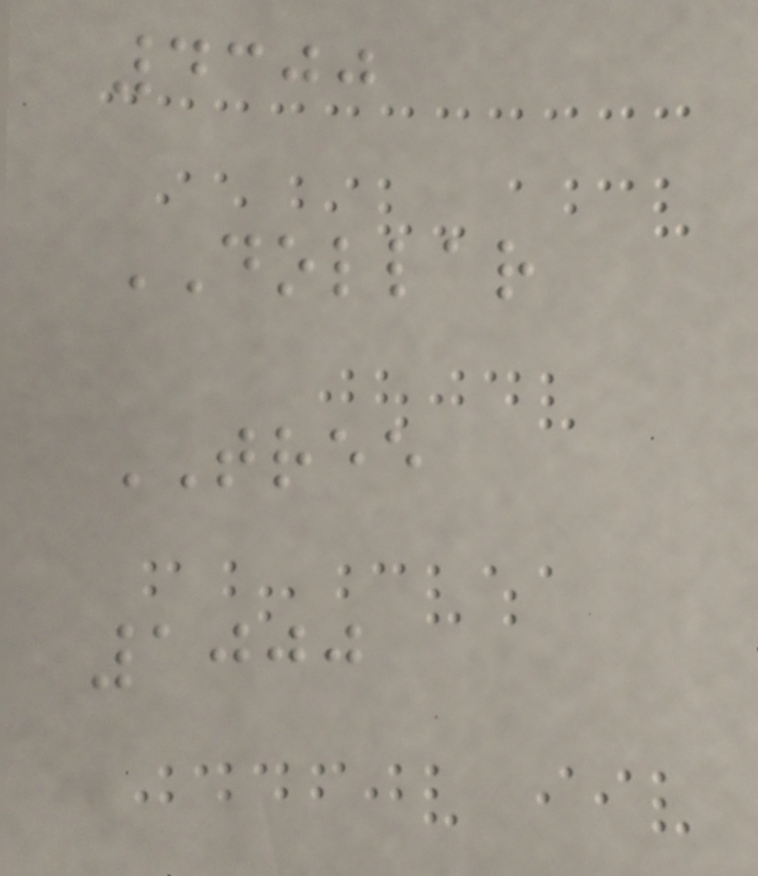4300
DOLLAR
TREE
1000
